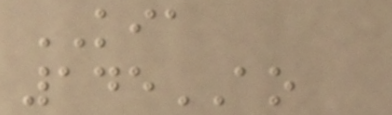KIA
145AO
